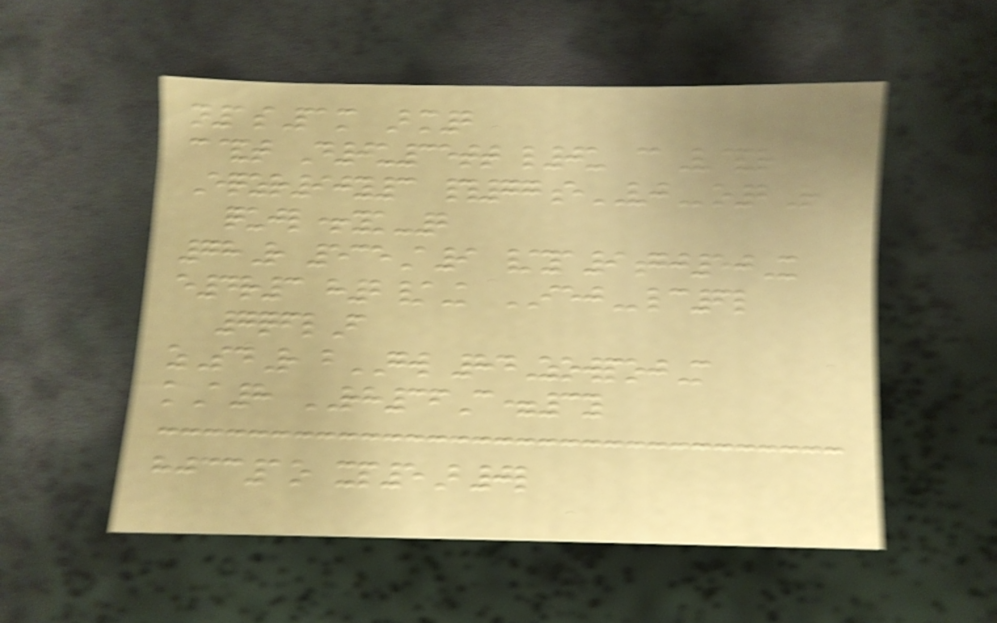n1sPam Bm2
c&t D0u35tt l0u @V&r
Eqzr90y3 #77eVJo2R
qujl+yk-2
78R 535A9 /ya9gj50X
e4r3 h2/K IEJlc6l
7qflF
zSdR bGW 84ZowpojM
kA8 RH36C=3y
hjcc1o xp5B0l
